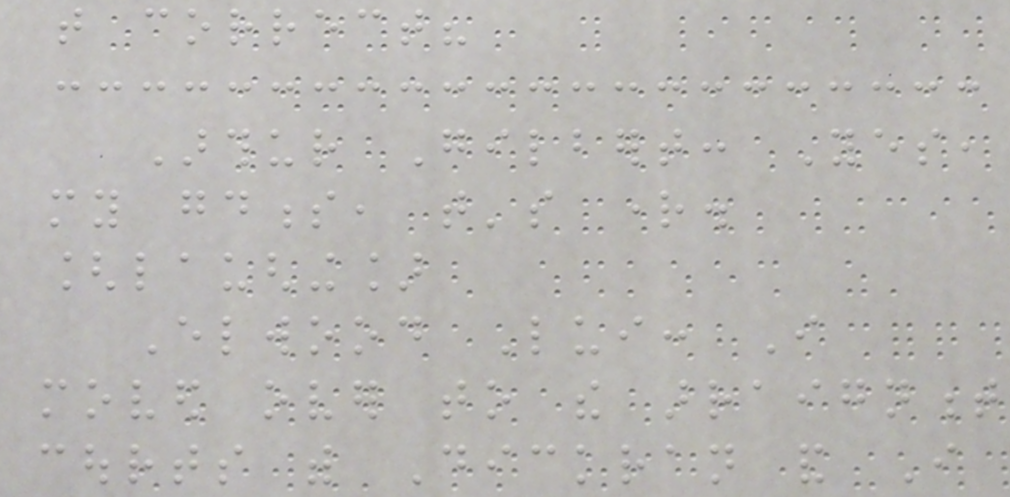that correct?
Arthur Gilbert: Yes,
my goodness, that's right.
[laughing]
Elwood Lui: I
moved over to the arraignment
courts with Dickran and I
